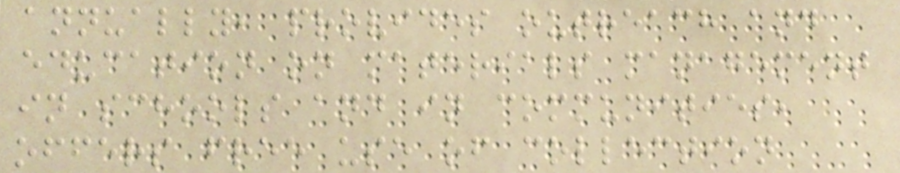annually, provides outreach and
education on materials management
in schools and in communities,
offers free use of collection
